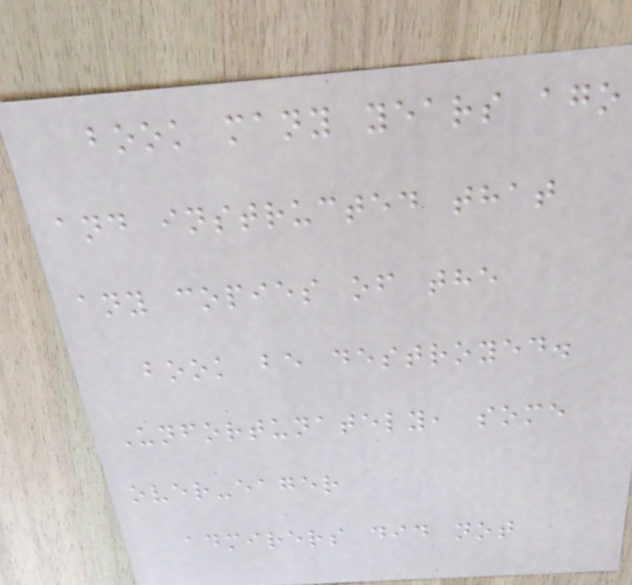book many years ago
and instructed that
any copies of the
book be destroyed.
Unfortunately, some
over-eager
admirers did not
